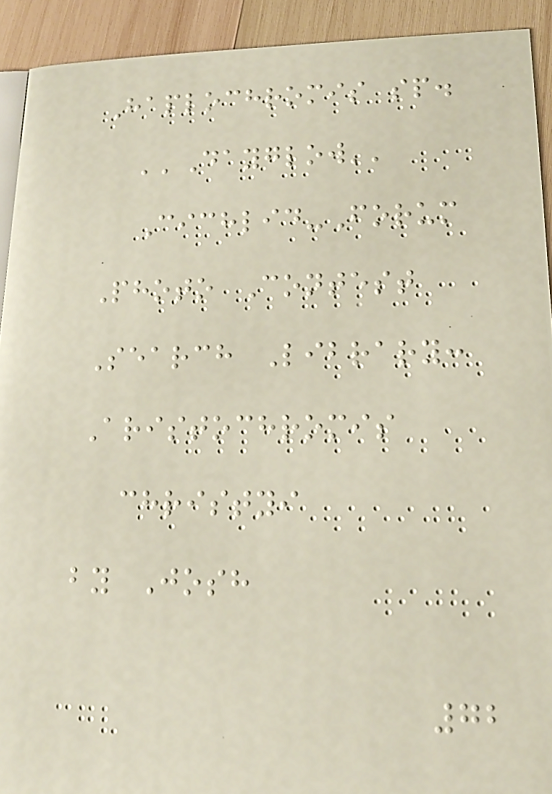Haplochromis sp.
''Dayglow''
Cichlid-Forum
Photo Contest
Search Library:
Aristochromis
christyi
by Josh
72
